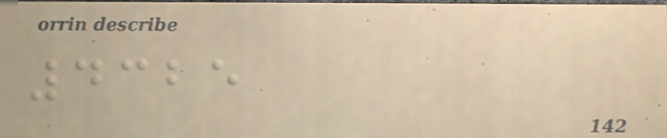4325
